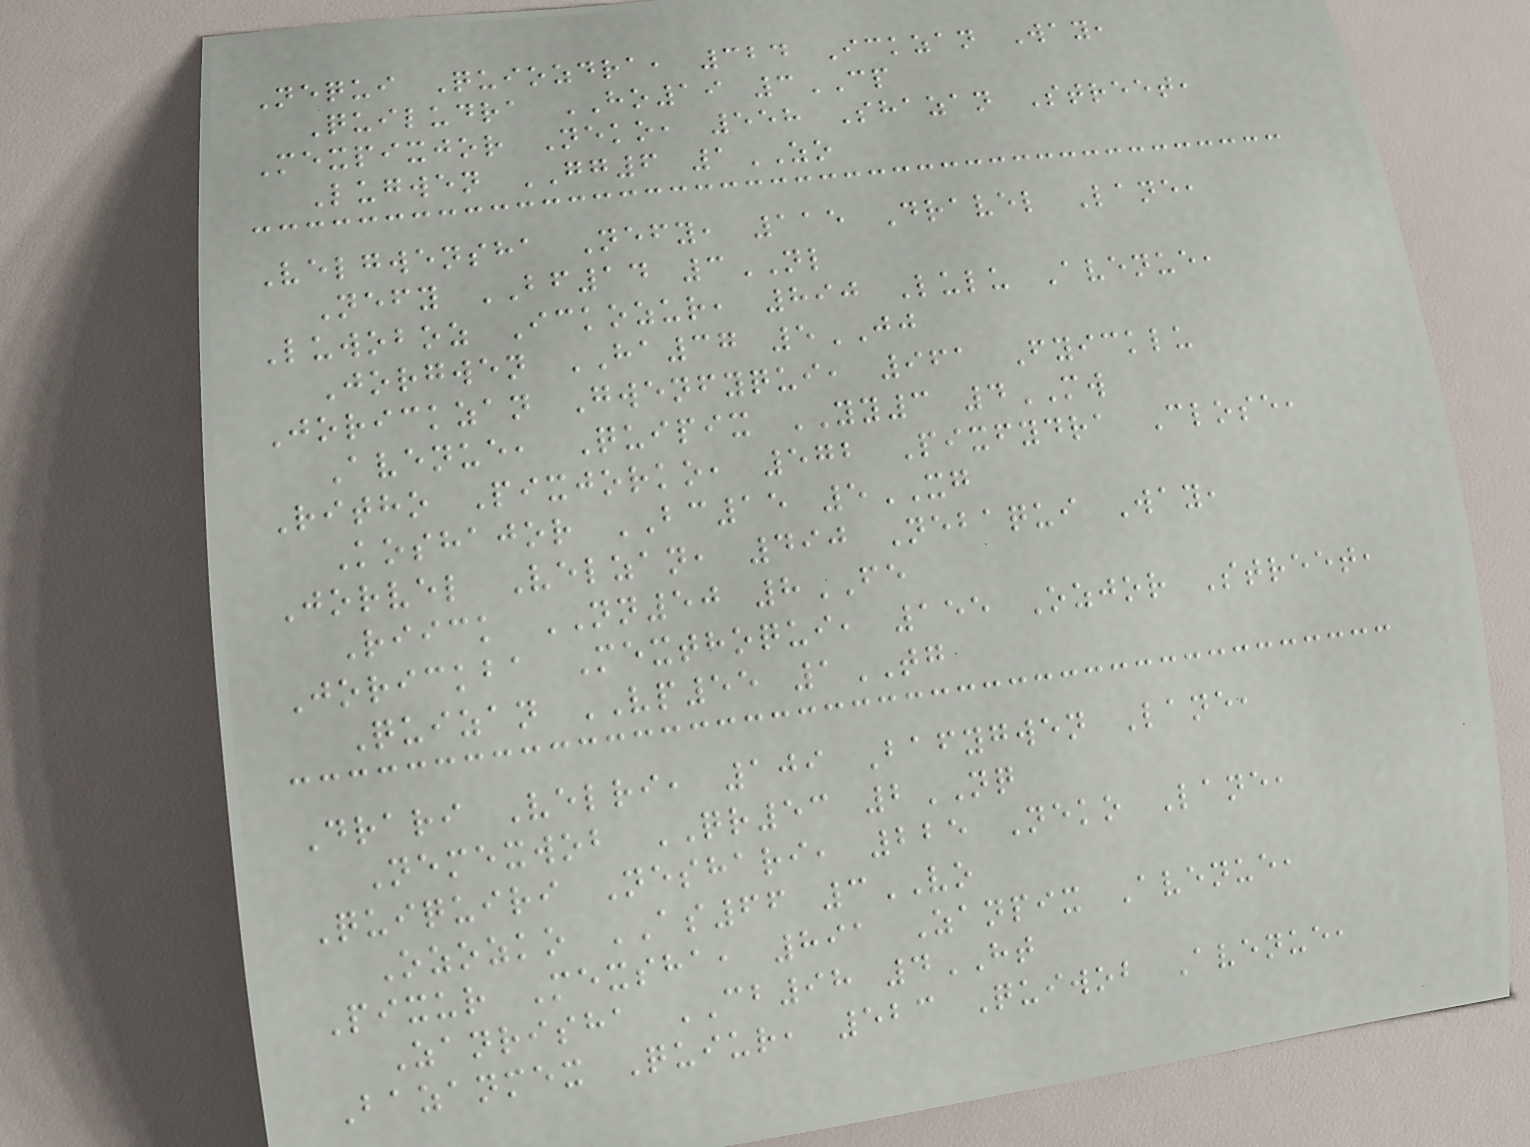Nequi Quiozdra, 324 Ickzan Way,
Quiludra HO19 3CP
Mexpixjor Neko, 558 Shazan Street,
Lugwen GG6 1ZO
Velgwensha Nefy, 115 Dravel Lane,
Nefy BF14 3NL
Luwoboz Ickozur, 890 Lulu Avenue,
Jorgwen HA37 5JJ
Jorickzan Gwenfyqui, 961 Fyicklu
Avenue, Quipix YY3 4MW
Ritho Pixjorko, 572 Pixfydra Close,
Koshajor BC15 5XG
Jorvel Velzan, 490 Nebaqui Way,
Riick NN50 8FE
Jorickba Mexthoqui, 155 Ozjor Street,
Quizan VP55 1TG
Drari Velri, 109 Bafygwen Lane,
Nemexwob QR53 2NQ
Quiquiri Neshari, 225 Neko Lane,
Ozozko AS66 3VO
Pixur Mexsha, 891 Zanpix Avenue,
Zanrisha CB98 4HT
Bazanmex Quiur, 523 Quiwob Avenue,
